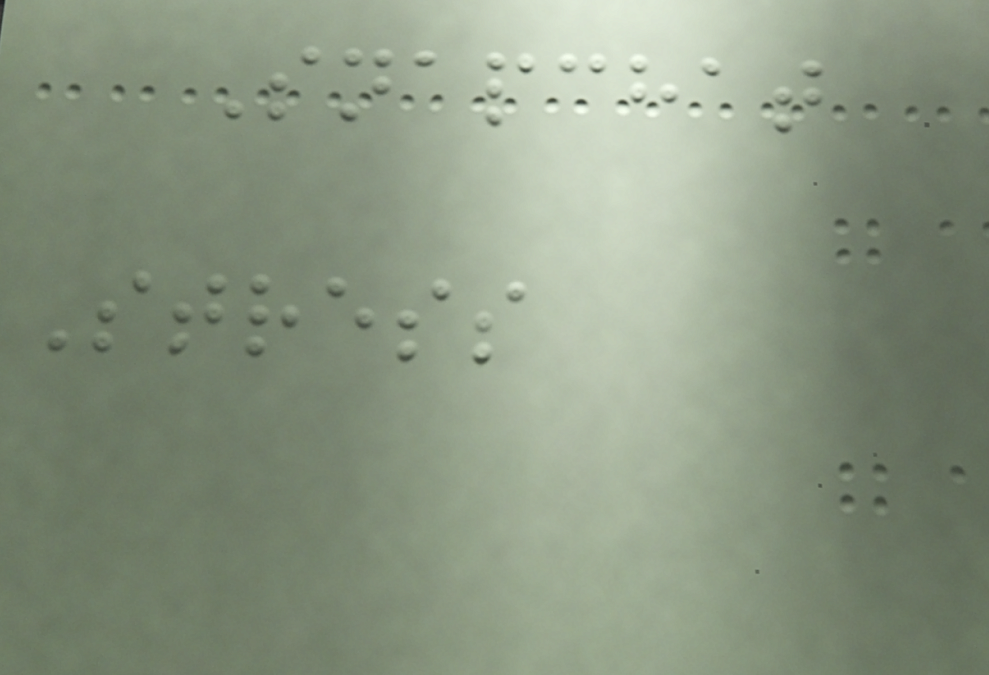Snapchat
Stress
